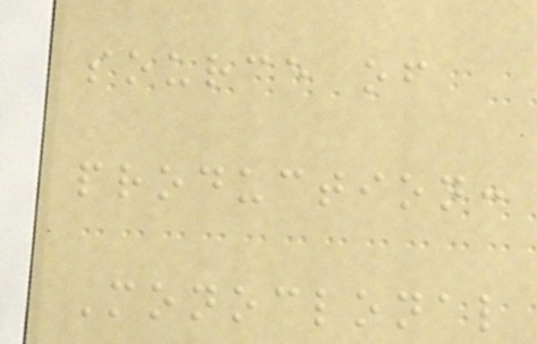source of
production:
Monoclonal
